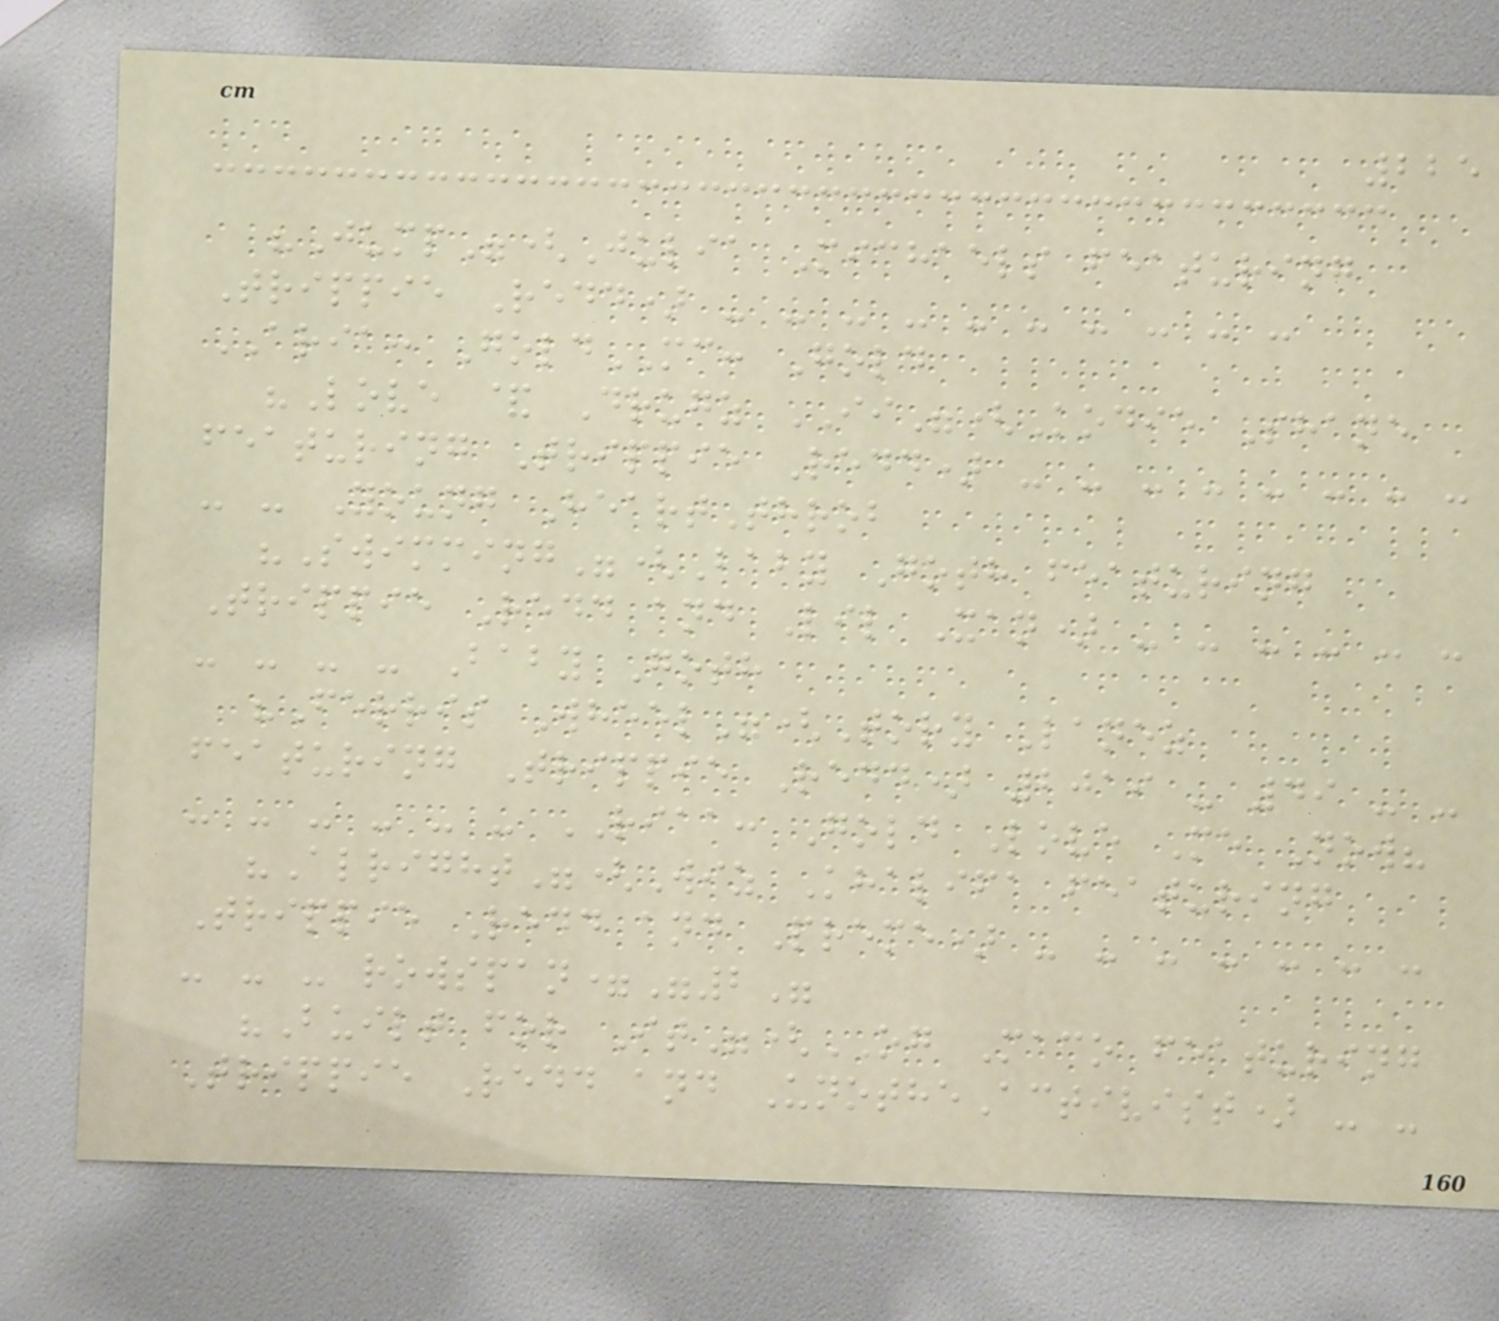225
"Jump"(Julia Michaels featuring
Trippie Redd) - - - - - - - - - -
ARIA: GoldMC: Gold
"Love & Drugz II"(Kodie Shane
featuring Trippie Redd) - - - - - - - -
- - Young HeartThrob
"Swimming"(Baby Goth featuring
Trippie Redd and Lil Xan) - - - - - -
- - - - Baby Goth
"Ferris Wheel"(Tory Lanez
featuring Trippie Redd) 2019 - 49 - -
- - - - - - RIAA: Gold Love Me Now?
"Alright"(Wiz Khalifa featuring
Trippie Redd and Preme) - - - - - - -
- - - rowspan="2"
"Built for It"(OG Maco featuring
Trippie Redd and UnotheActivist) - -
